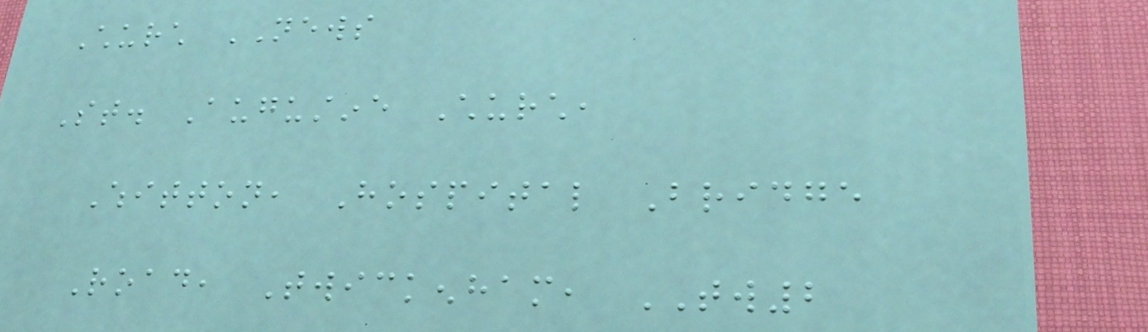Church NEWS
St. Augustine Church,
Whitton, Hospital Bridge
Road, Twickenham, TW2
